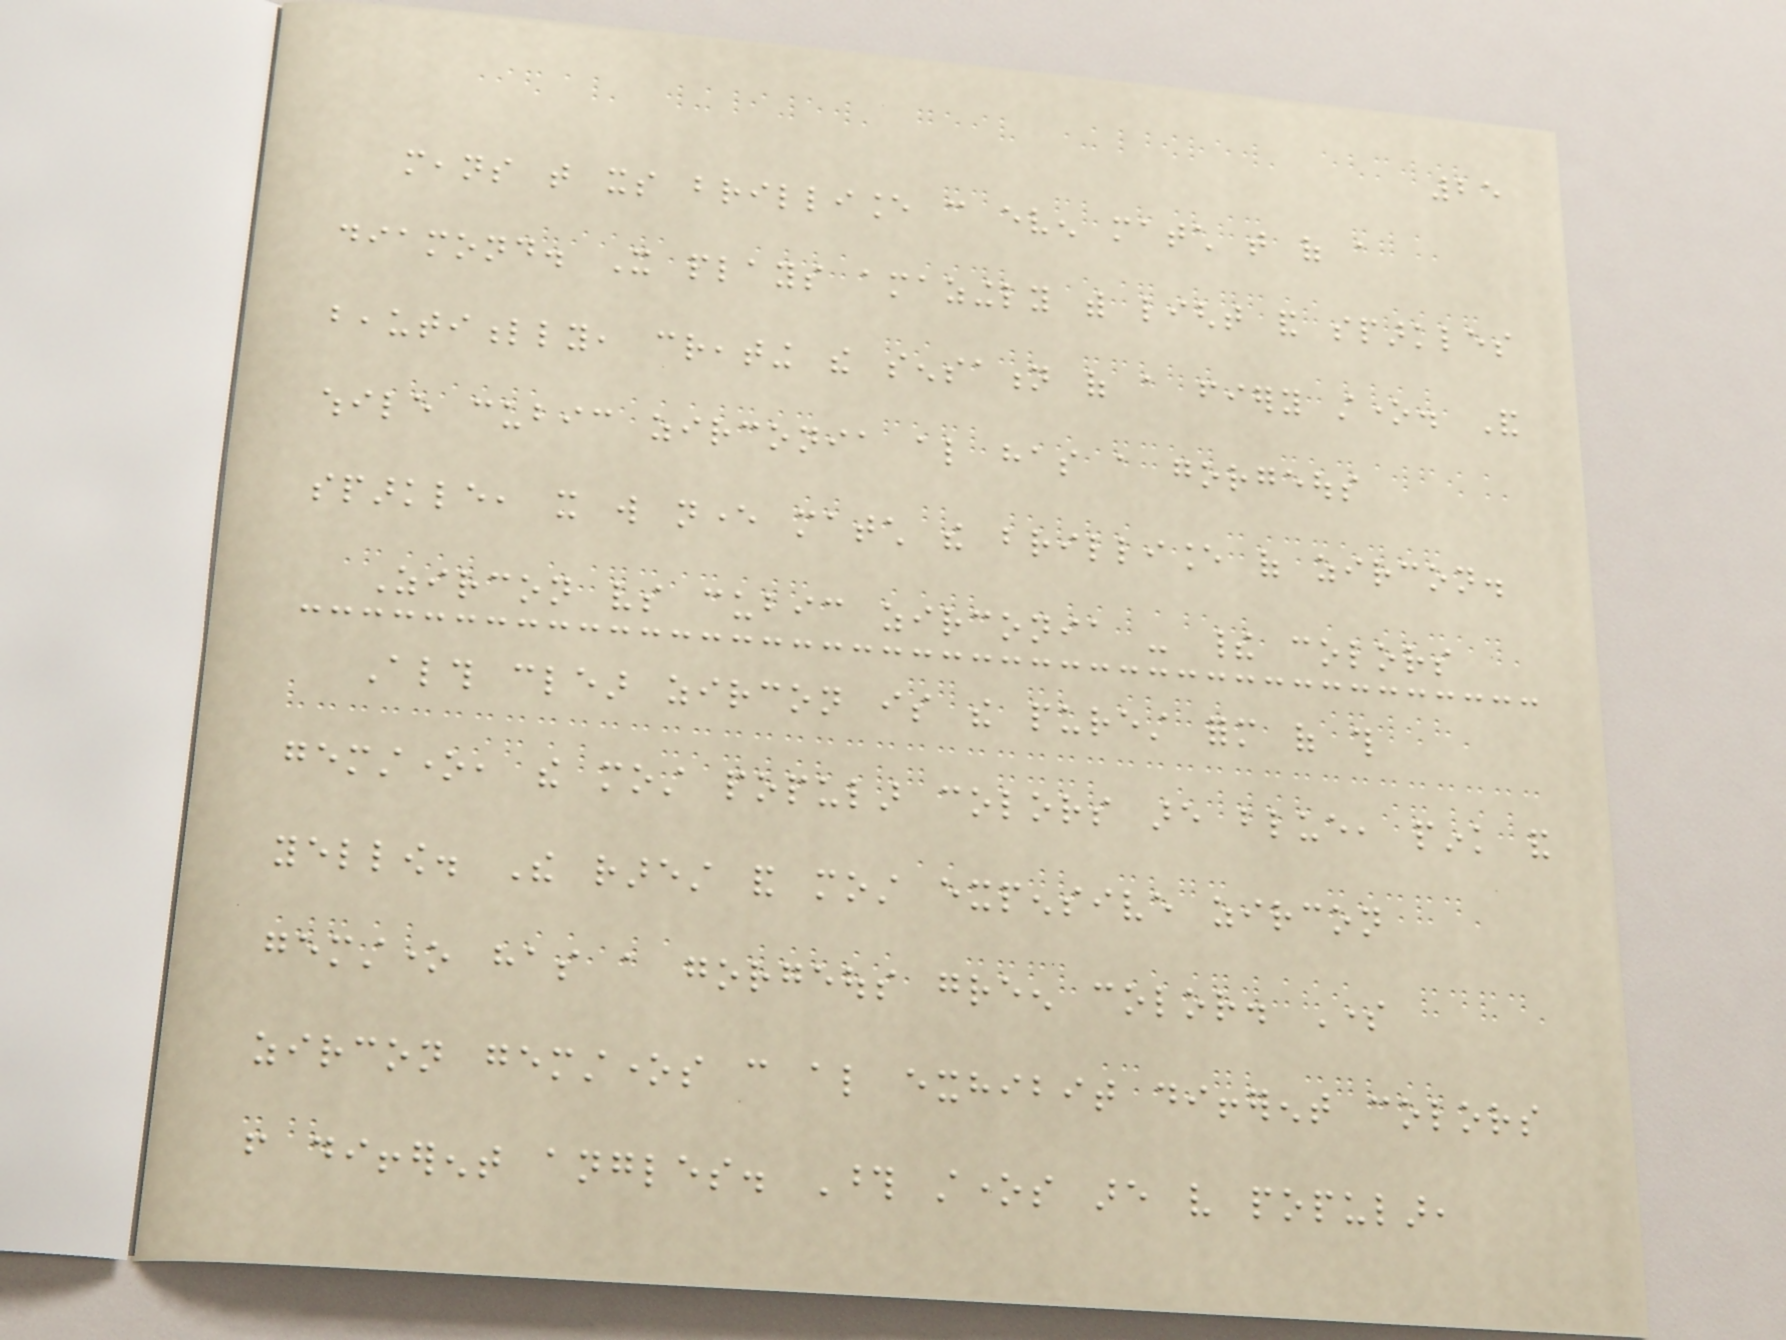25
means that its brilliance can even match that of a
diamond. It plays amazingly with light and sparkles
beautifully, creating the sensation of a fiery stone. And
while cubic zirconia also has a gorgeous
sparkle, it will never match the brilliance of zircon.
Zircon vs cubic zirconia - their colors
Although clear zircon is the purest form of this
gemstone, the most popular colors are blue, pink and
yellow. The rarest and most expensive zircon
gemstone has a gorgeous green color. Some
zircon gemstones can also exhibit different colors
from different angles. Those stones are very popular,
